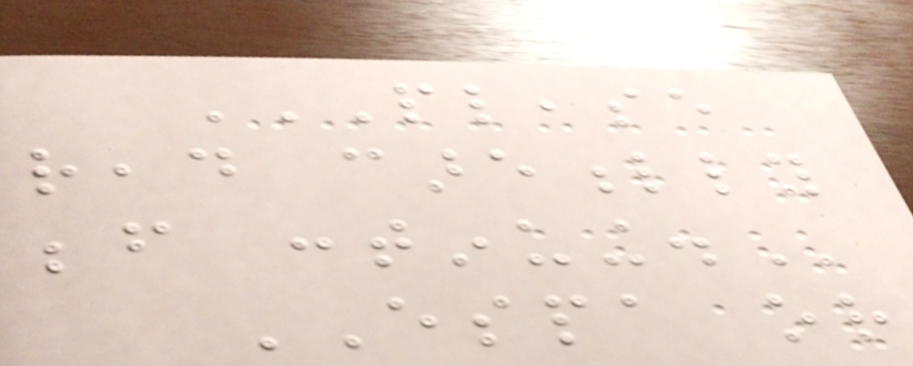PLEASE
READ CAREFULLY
BEFORE CONTINUING.
ESPA or
